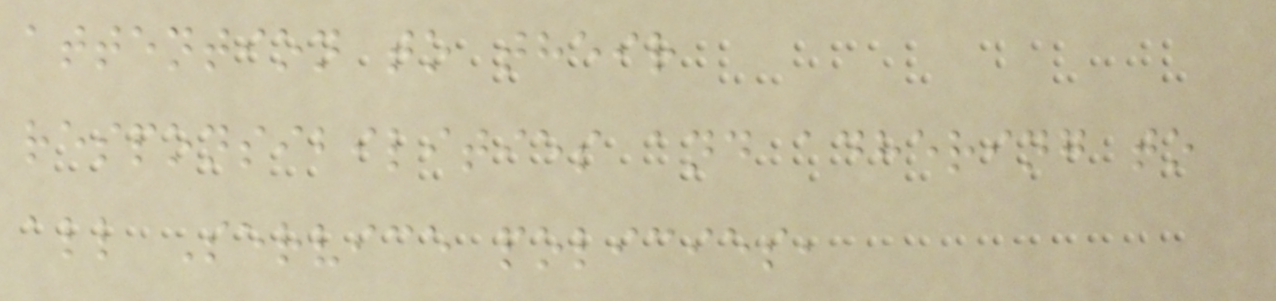attention to their
responsibilities and adhering to
all Service policies,
